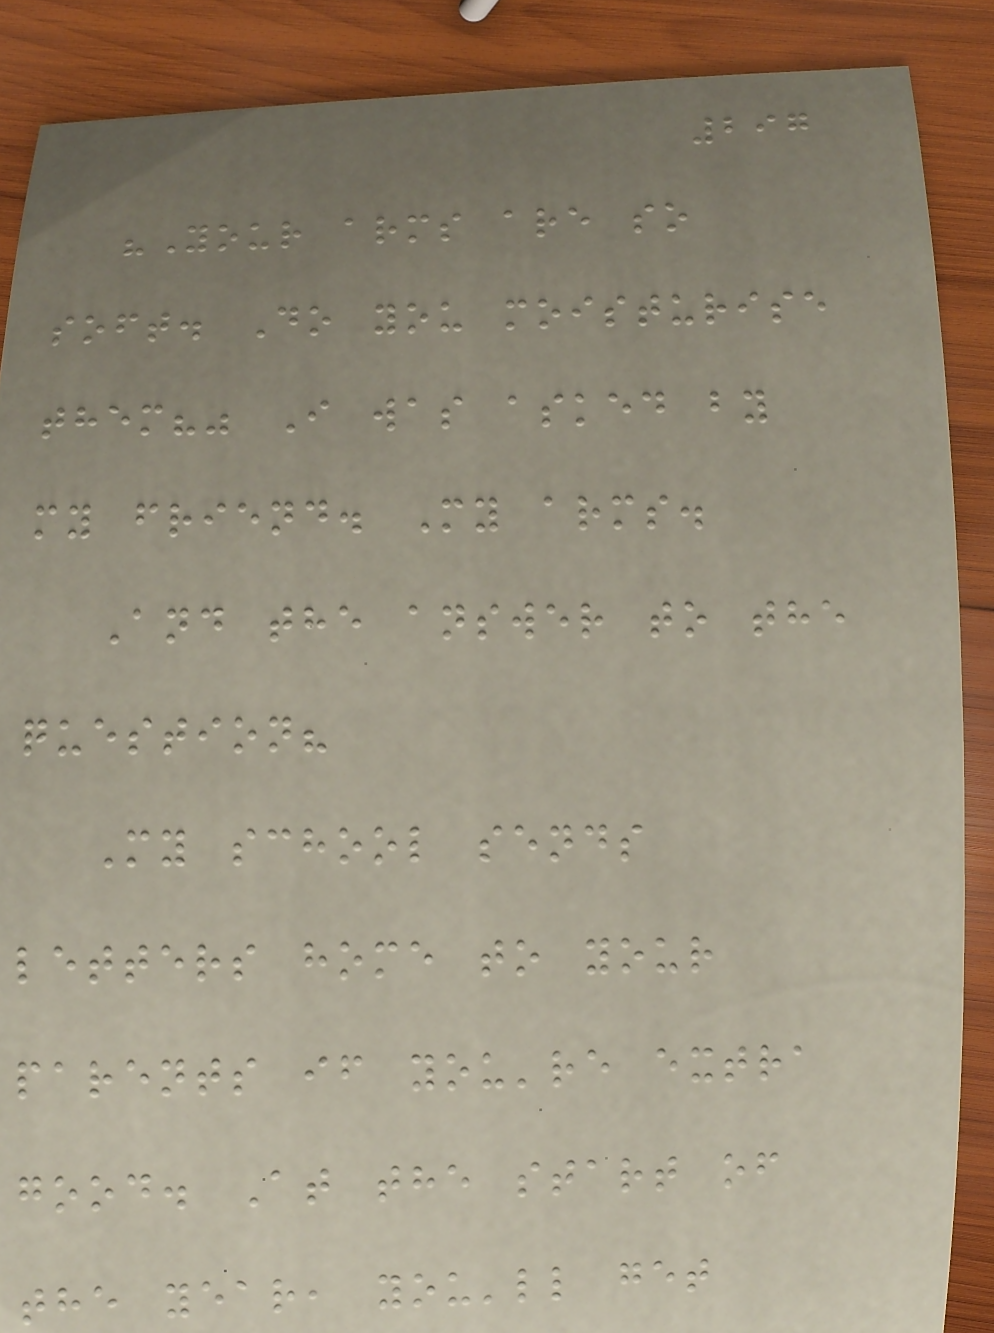297
"Your arms are so
soft. Do you moisturise
them?" I was asked by
my friend. My arms.
And the answer to the
question?
My school sends
letters home to your
parents if you're extra
good. At the start of
the year, you'll get
